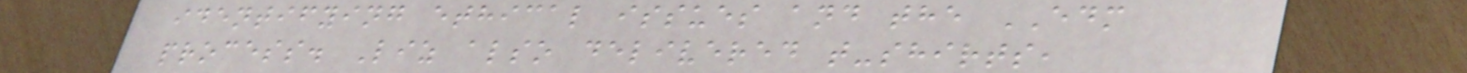identifying ethical issues and the EDM
process. Liz also delivered t-shirts,
